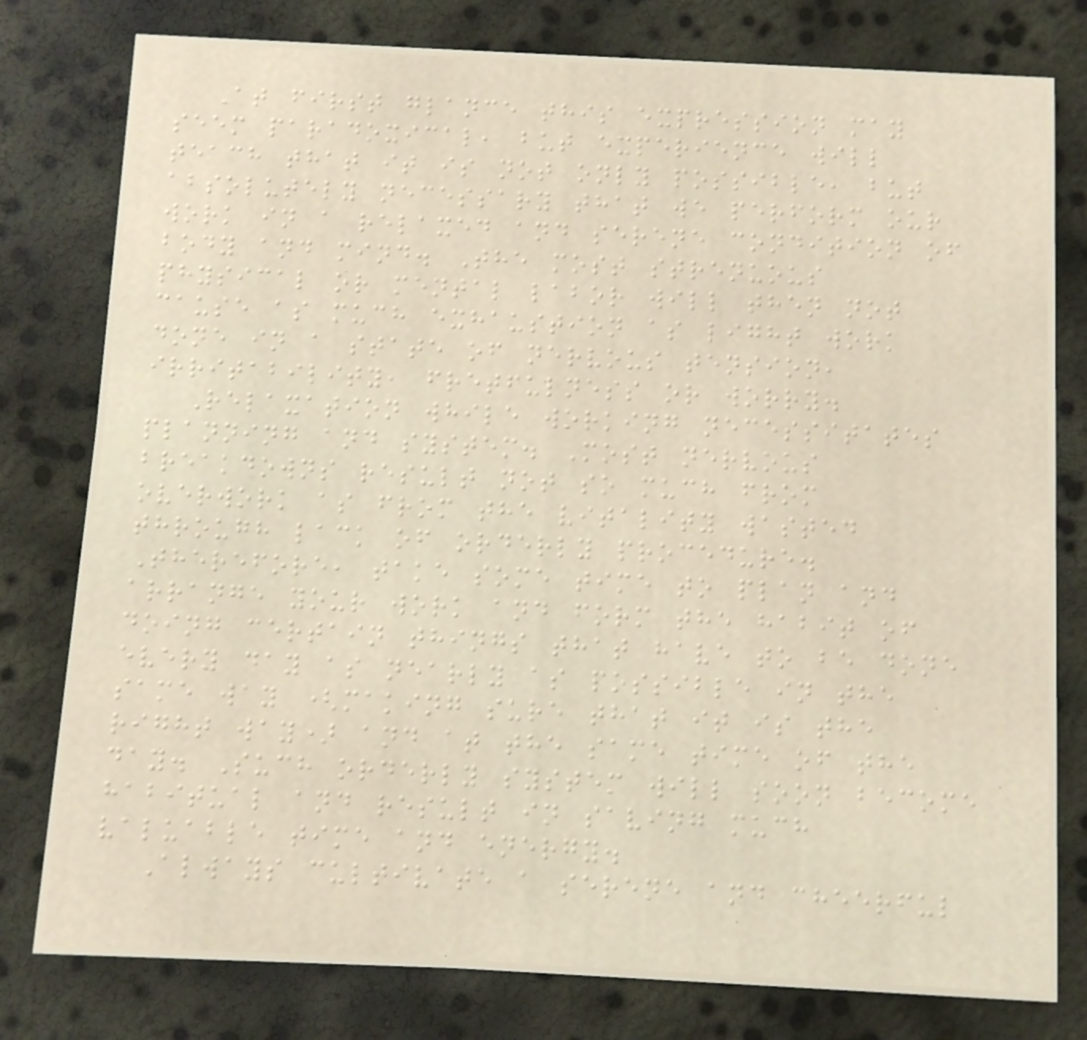At first glance this expression may
seem paradoxical, but experience will
teach that it is not only possible, but
absolutely necessary that we perform our
work in a relaxed and serene condition of
body and mind. The most strenuous
physical or mental labor will then not
cause as much exhaustion as light work
done in a state of nervous tension,
irritability, fretfulness or worry.
Relaxation while working necessitates
planning and system. Most nervous
breakdowns result not so much from
overwork as from the vitality wasted
through lack of orderly procedure.
Therefore, take some time to plan and
arrange your work and form the habit of
doing certain things that have to be done
every day as nearly as possible in the
same way (making sure that it is the
right way) and at the same time of the
day. Such orderly system will soon become
habitual and result in saving much
valuable time and energy.
Always cultivate a serene and cheerful
